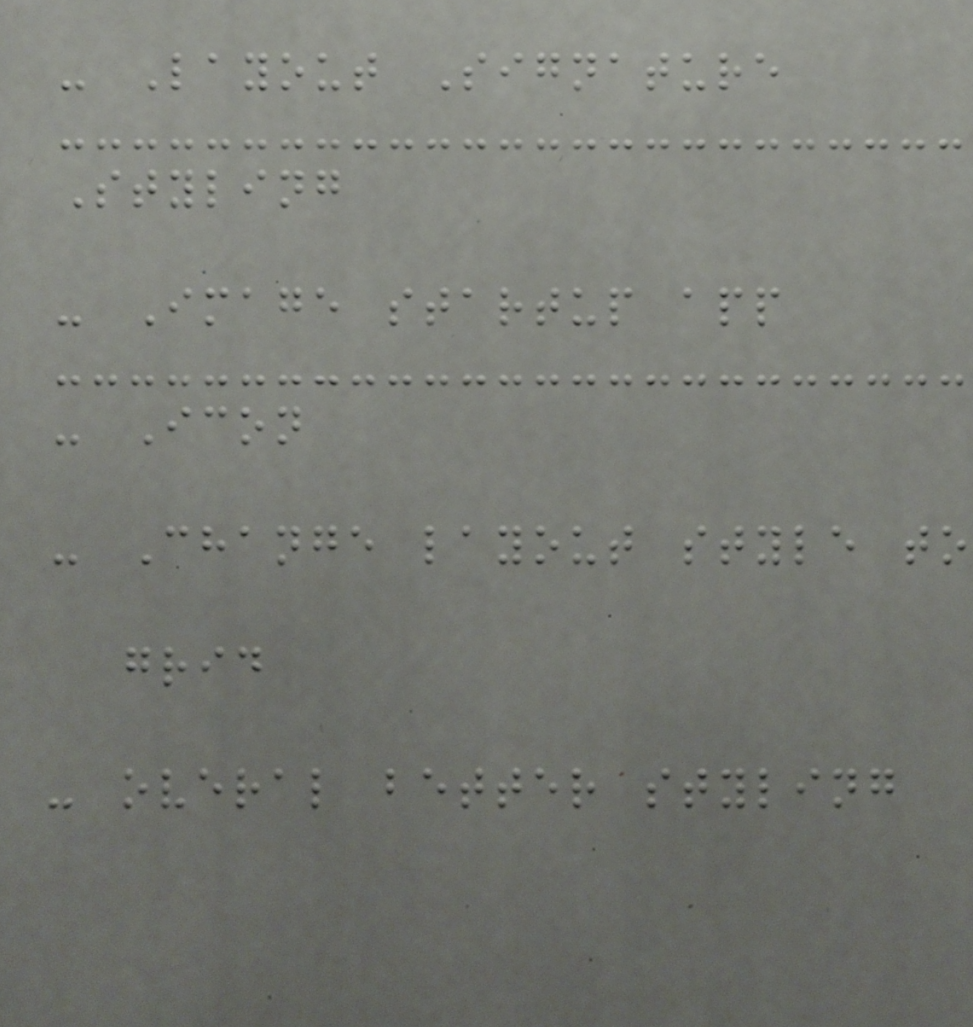- Layout Signature
Styling
- Image startup app
- Icon
- Change layout style to
grid
- overal better styling
